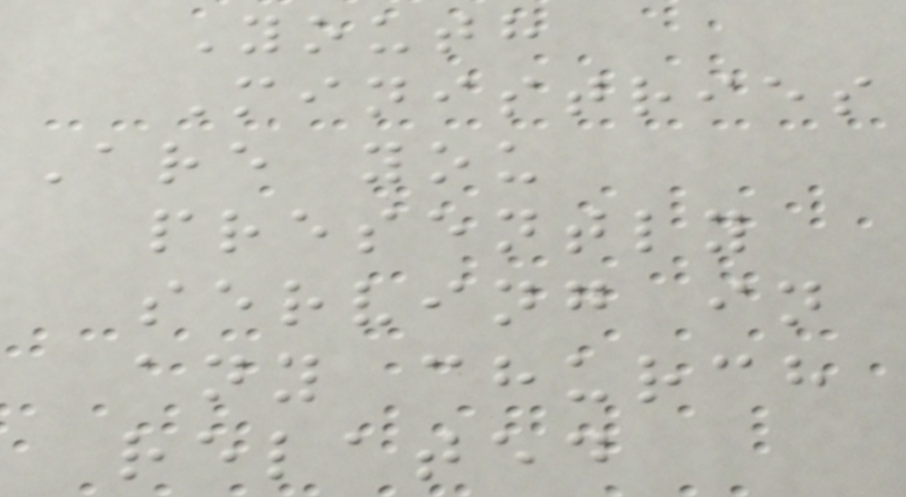Youth
Ministries
Are you
presently
serving in
any church
related
